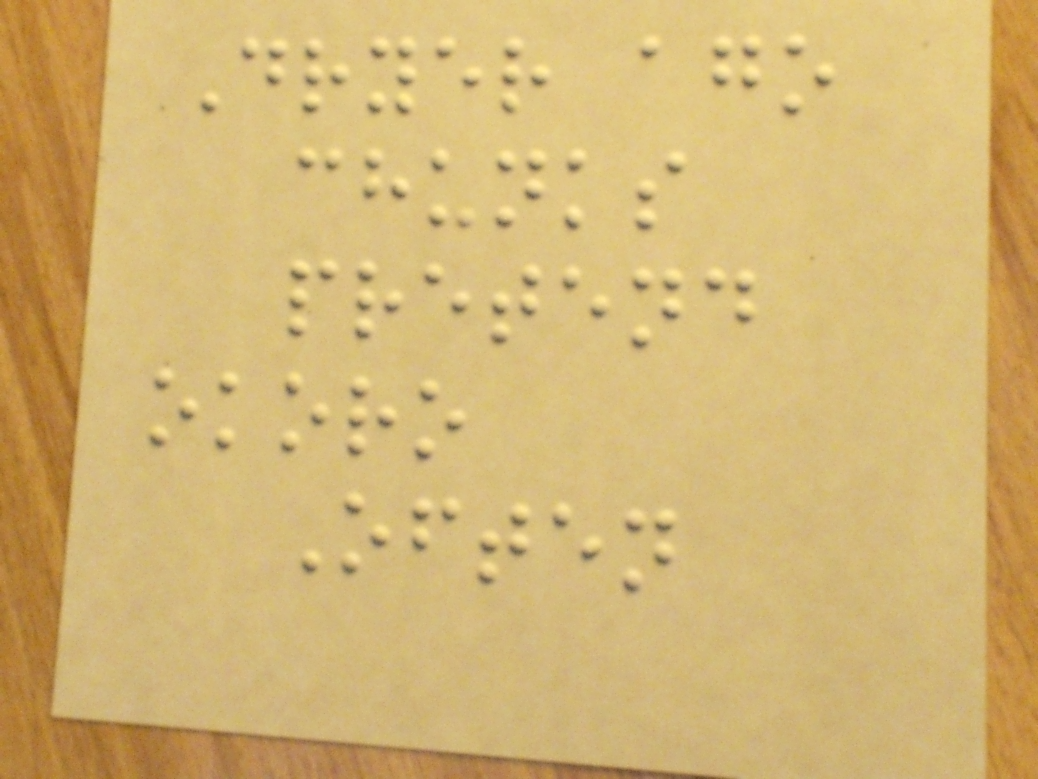Dryer ago
chunks
pretend
okoro
Often
